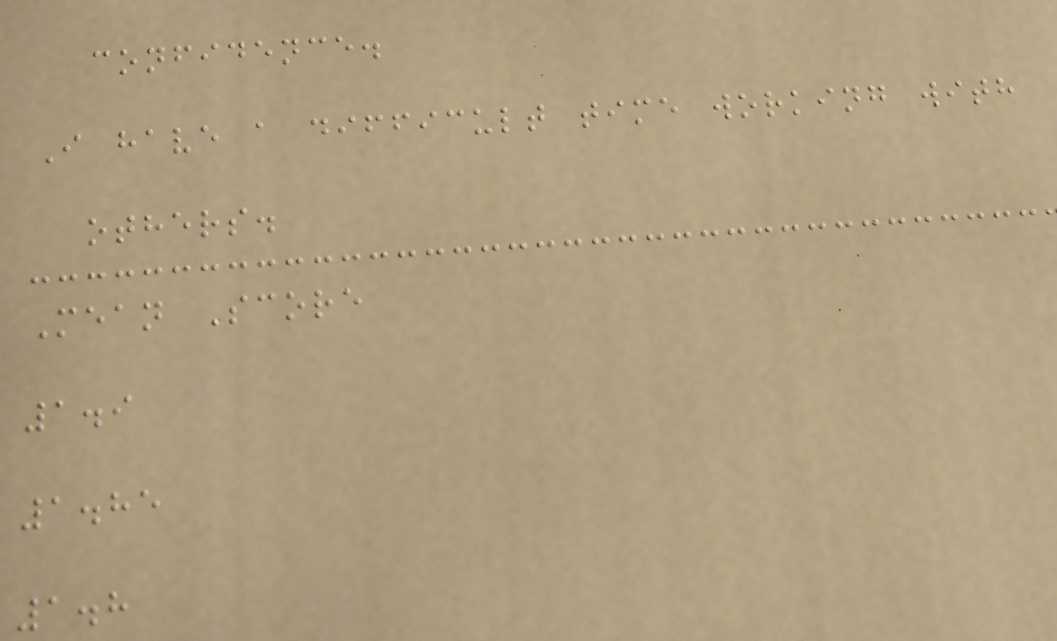confidence.
I have a difficult time working with
others.
Mean Score
1.9
1.85
1.8
